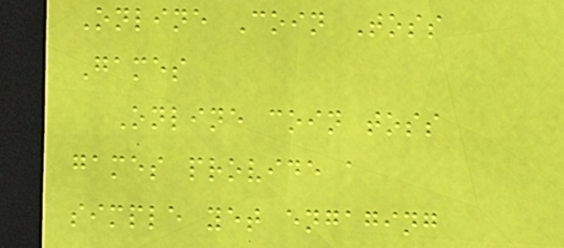Online Coin Toss
Games
Online coin toss
games provide a
simple yet engaging
